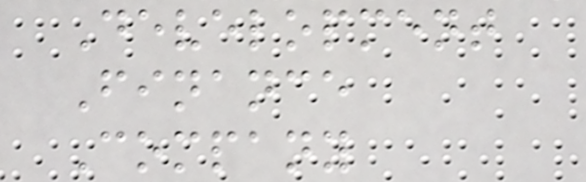Development
Finance
Company
